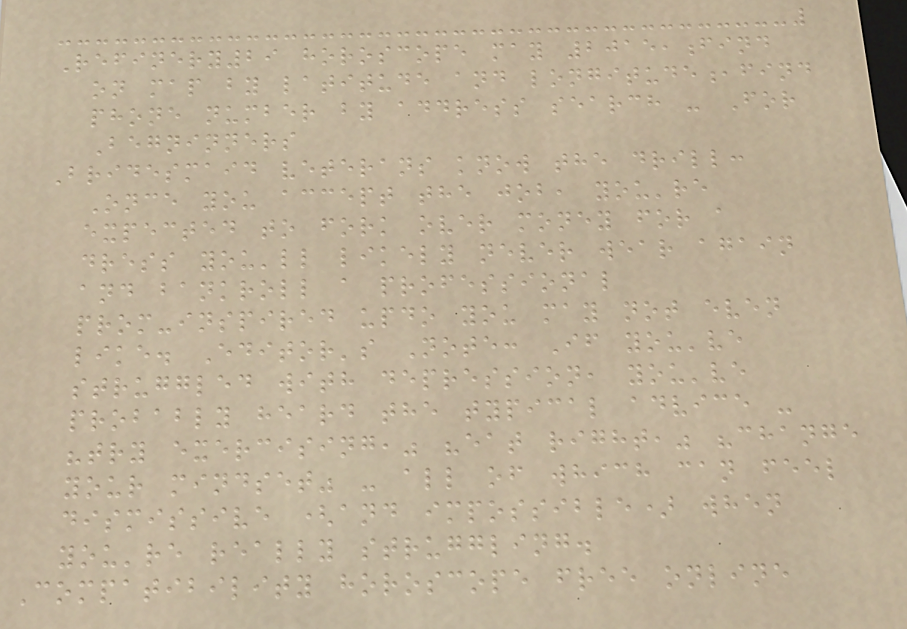Refinery29 horoscope may 2015,find
on map by latitude and longitude,find
phone number by address search - For
Begninners
Bridesmaid veterans know the drill:
Once you accept the job, you're
expected to fork over money for a
dress you'll likely never wear again
and bankroll a professional
prom-inspired updo you may not even
like. Editor's Note: If you've
struggled with depression, you've
probably heard the typical advice -
"try exercising," "eat right," "change
your mindset" - all of which can feel
dismissive (and impossible) when
you're really struggling.
Compatibility horoscope free online
